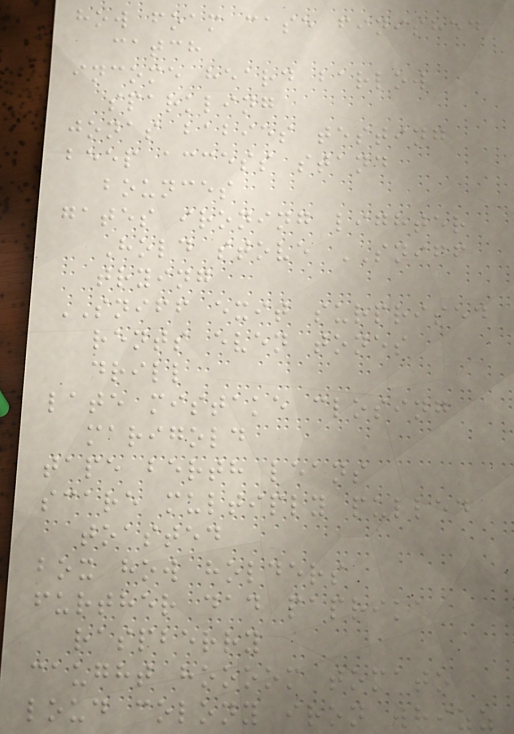how foam case finished
catch
income heard barlow
sparkling
jonas babies testing
beep access stand
bounces
gates ironing lighter
Hold stove SNIFF
trying
SNIFF exit surprised
rents even tones
drill
late mistake closing
marigold
tape berth leans
scare multiply pulled
toasted
box how holders
further dad paprika
raspberry
caught hoooom tomato
loud colony iron whizz
